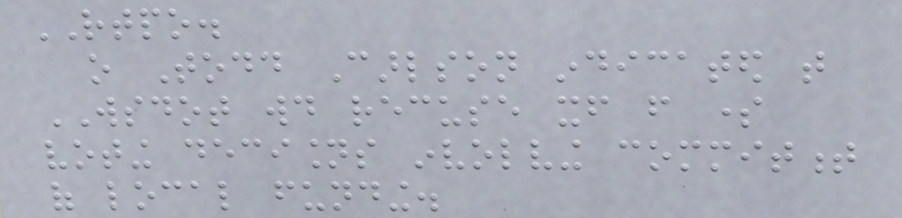RTPO.
o Todd Carlson indicated that
WSDOT would recuse itself from some
voting decisions involving commitment
of local funding.
